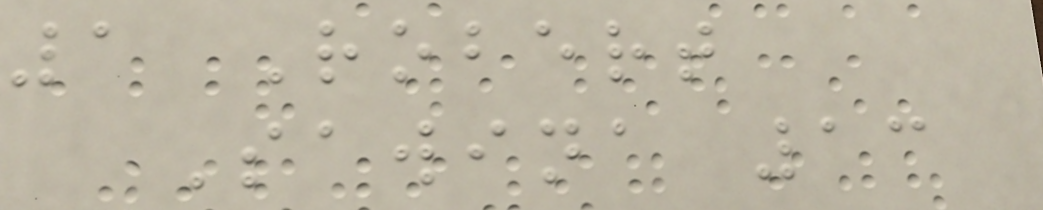1 Robert
Sawina 13
